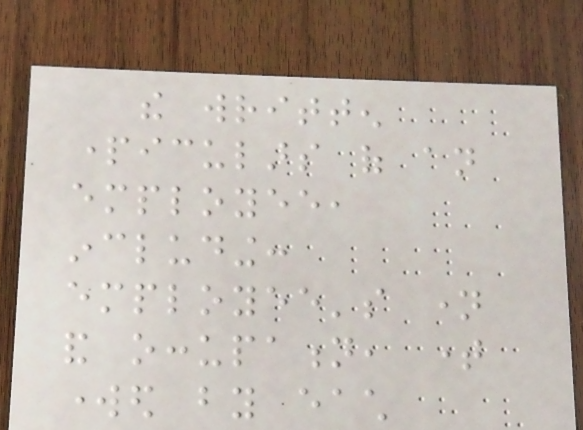the written
particulars of an
employee,
including:
employee's name
and occupation, time
worked by each
